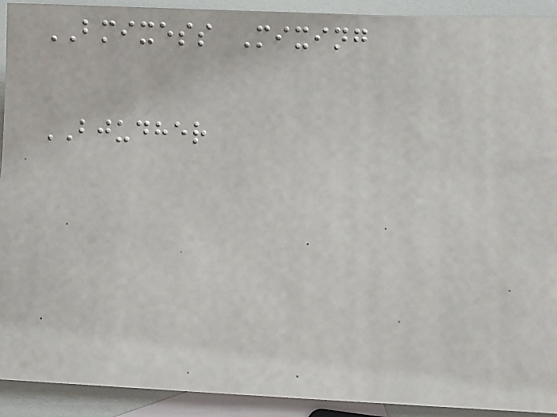BMIXESS Mixing
BJUDHER
